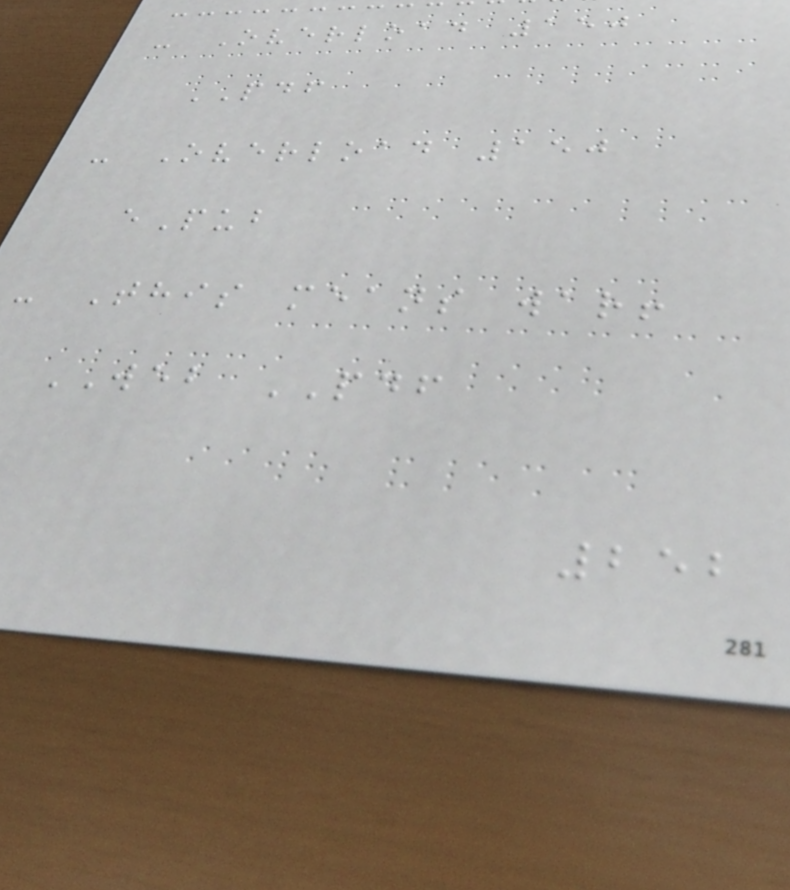- Overload 150
PDF
- Overload 150
ePub
- This means war!
WEB PDF
252
